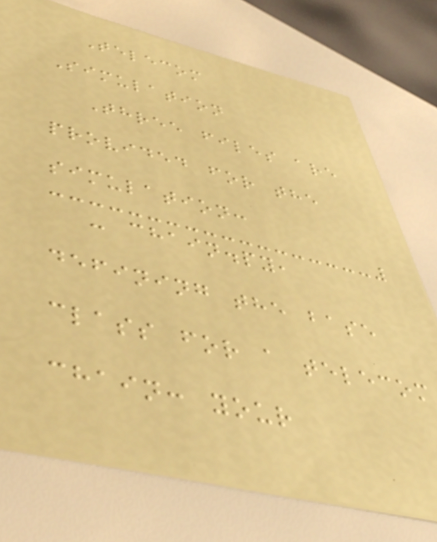Telecom
Simulation
Three files are
provided for the
simulation:
- chain.py,
defining the base
class for a telecom
chain: your
